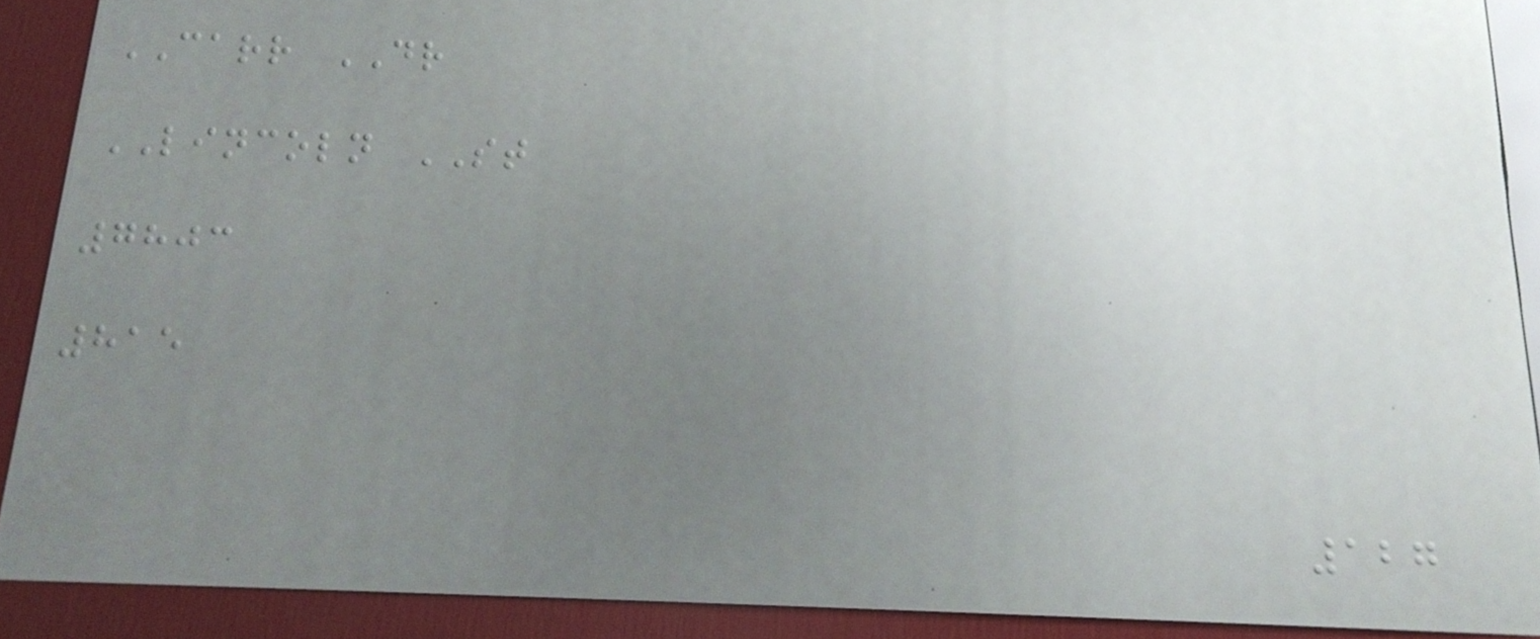CARR DR
LINCOLN ST
7803
815
127
